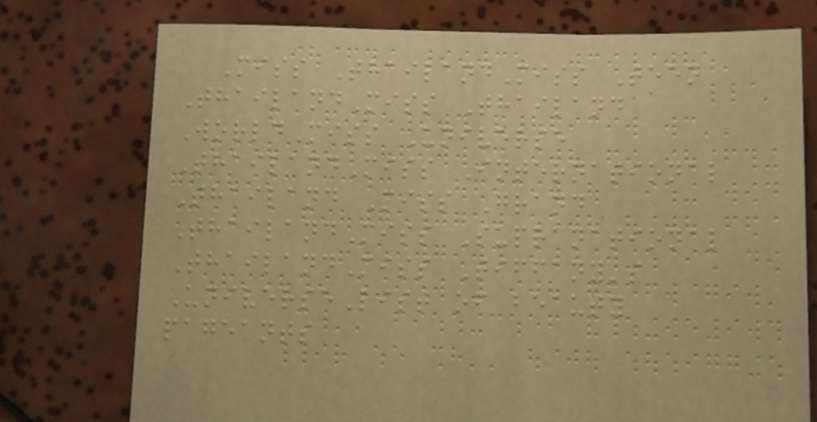Miss ThailandMiss Teen
ThailandMiss Thailand
WorldMiss Universe
ThailandMiss International
Thailand Miss Grand
ThailandMiss Supranational
ThailandMiss Tiffany's
UniverseList of beauty
pageants
